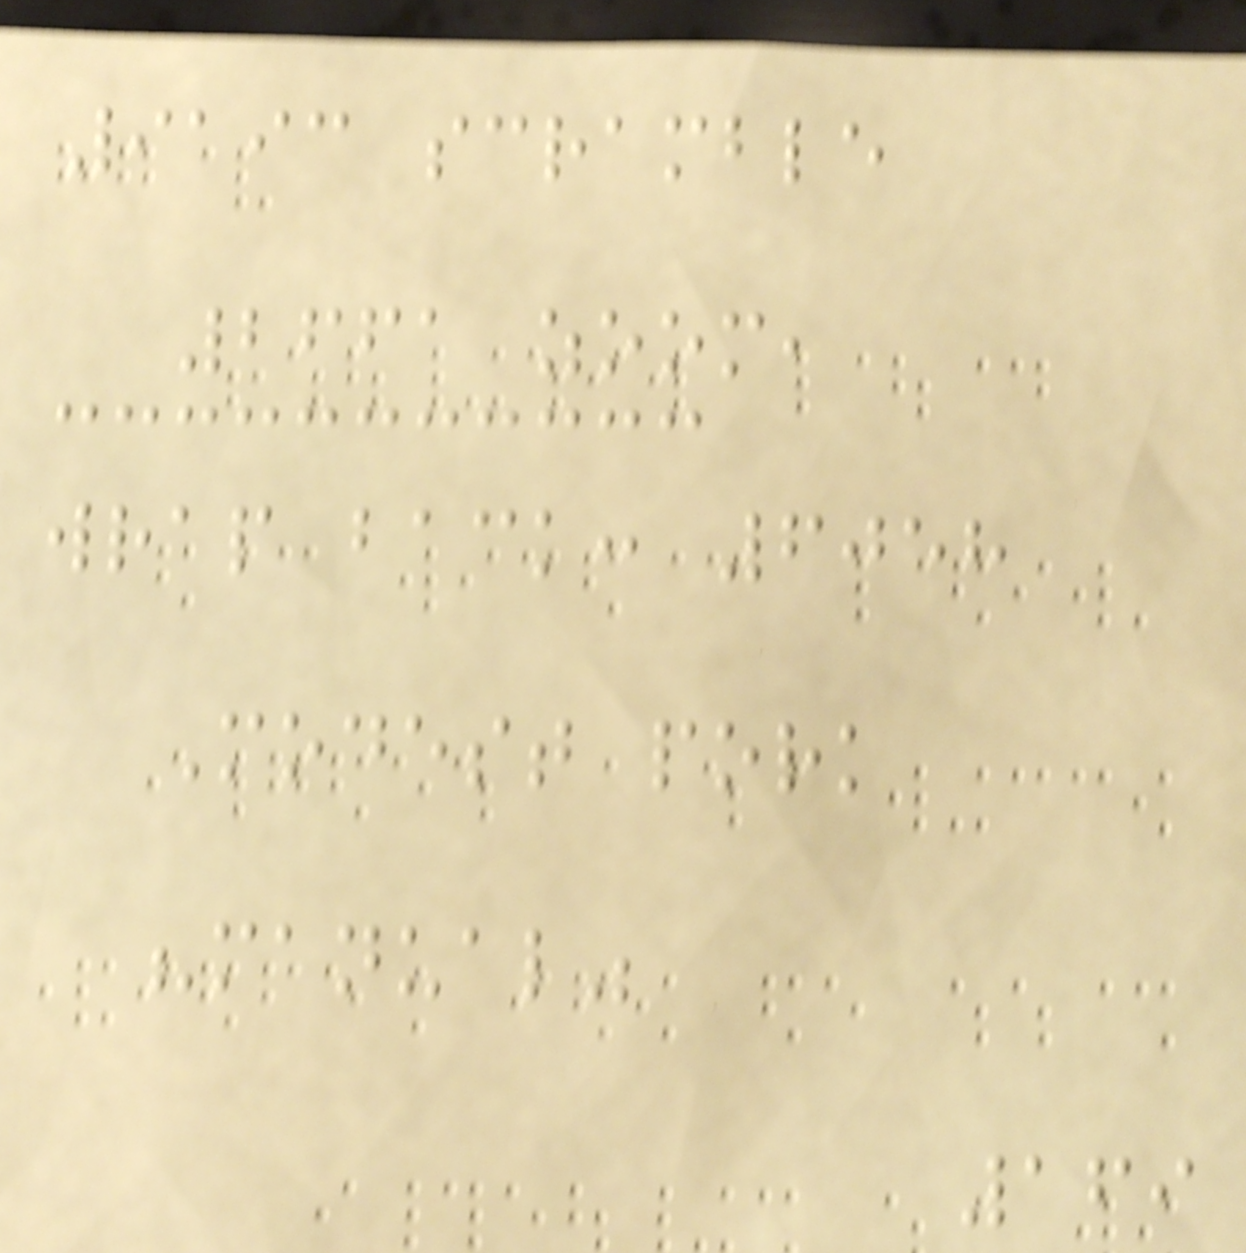9193 scramble
2661 zoom,
wrap back: 6058
Modest pork
"manual"
169
